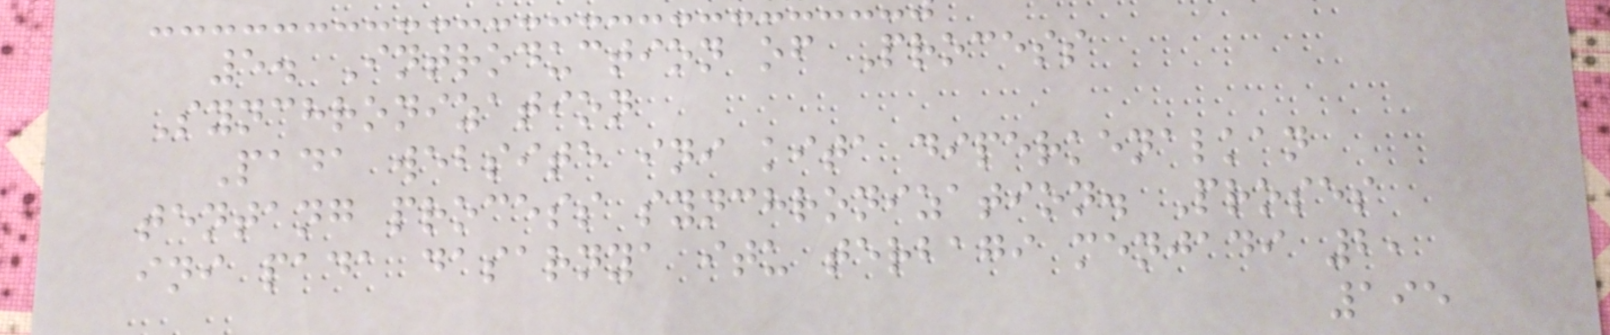5. Introduction of Process
Synchronization
Pada website ini kita diperkenalkan
tentang process synchronization. Proses
ini pada dasarnya itu terbagi menjadi 2,
195
